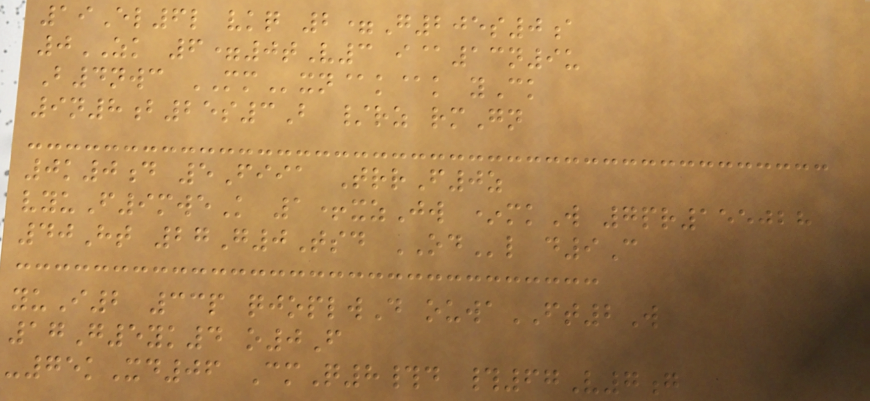19El6l vkq 2=G205s0a
0ZK 6=0tV3 i@13n9u
B4nwc MMxn@k@k yCk
9n8b25s3B /rz rmGn
0k0d 5Fiia TrrF0z
vyuF9mweK 1+xzJw *mkW 7pr155028
40Ht 27G0Tsd ODl d9C
yuI2 33p qjoplwD ouwaFT2W
17G5yk4 o0F
-75kXd06 CmQ8#d #67V7g
